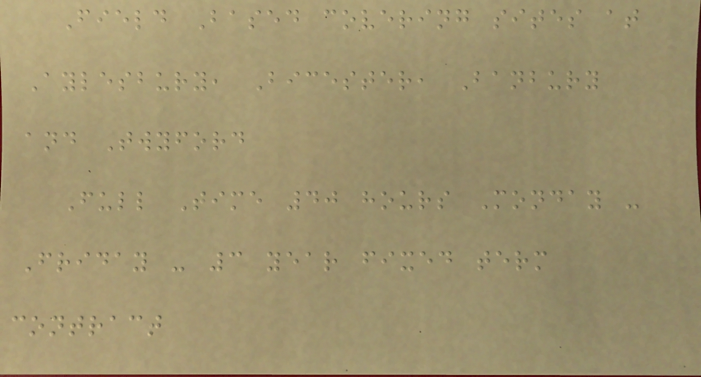Field Based covering sites at
Aylesbury, Bicester, Banbury
and Twyford
Full Time 40 hours Monday -
Friday - 3 year fixed term
contract
